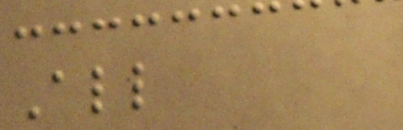All
